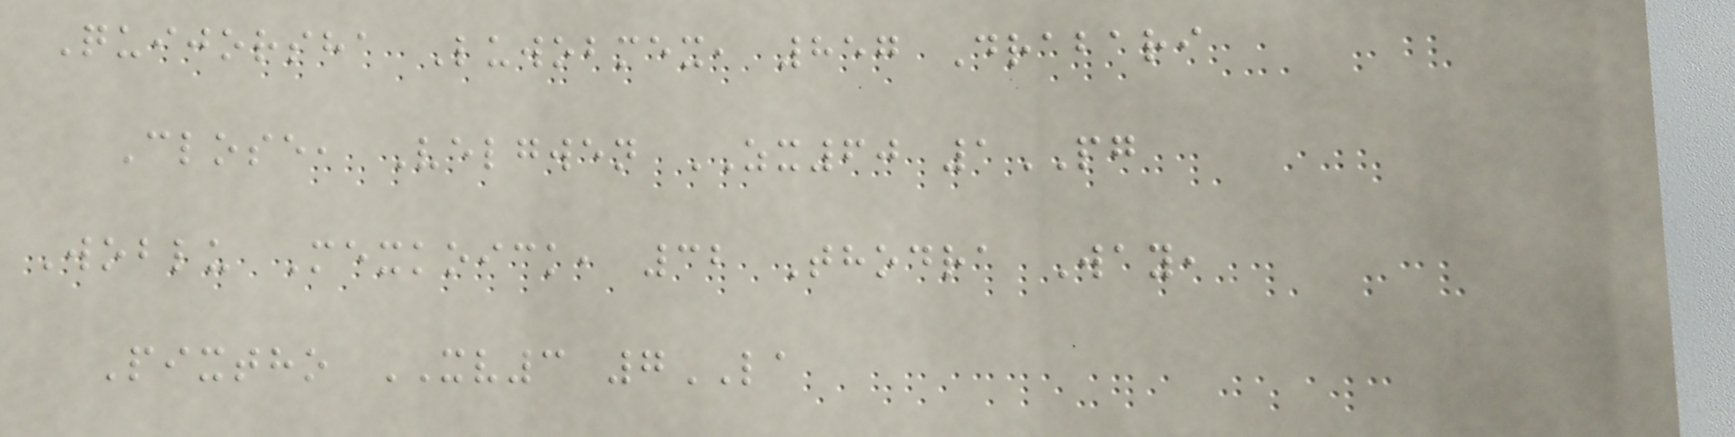Quijorsha Luwobmex, 857 Drabari
Close, Velgwen ZX60 1PG
Woblu Mexkoick, 32 Thodra Way,
Pixtho XV3 7LA
